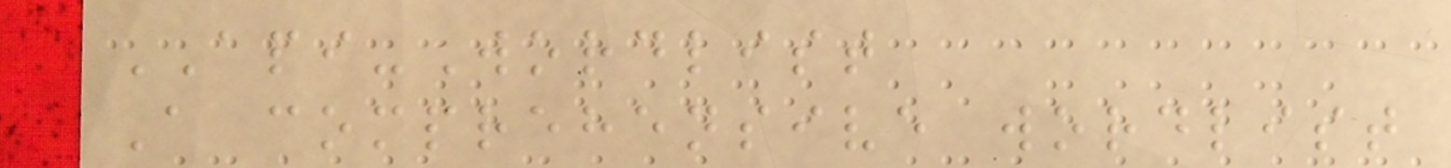API-Wordlist
A comprehensive wordlist
